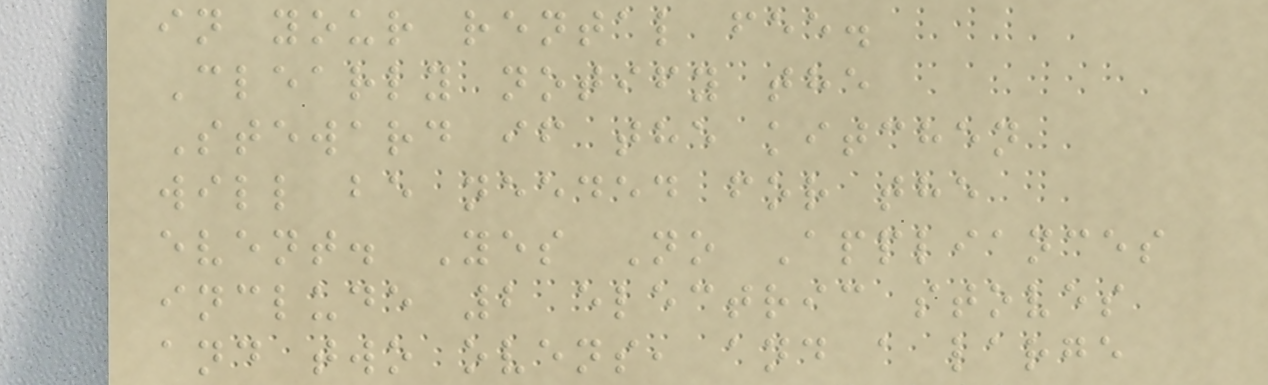in your rental fee.
Clearly notify the
Steward if the kitchen
will be needed for the
event. Yes No Appliances
include 2 electric stoves
and two ovens, and a large
